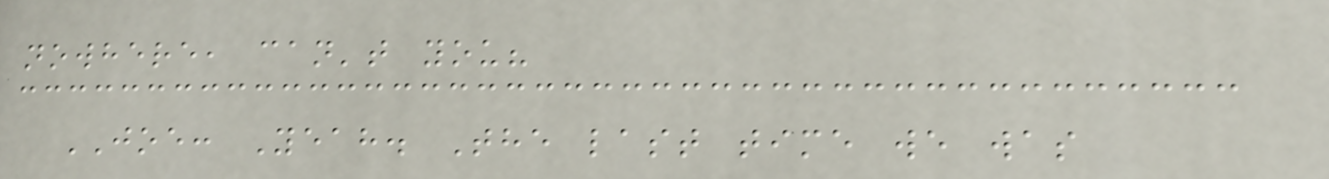nowhere, can't you?
JOE: Yeah. The last time we was
